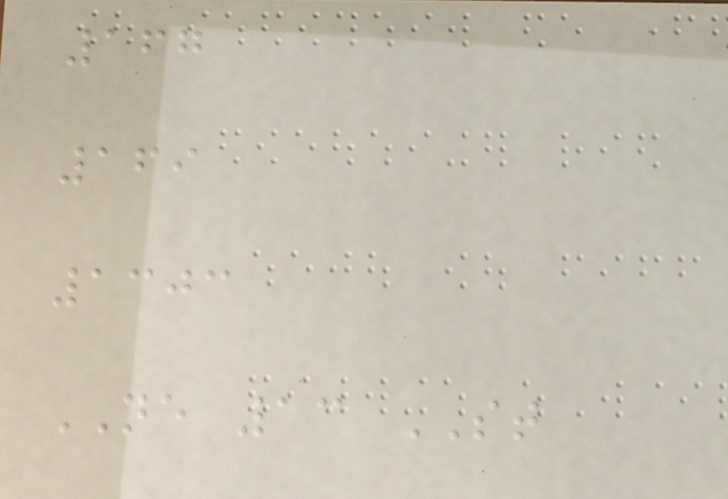167
169
1303
NE 13 ST
